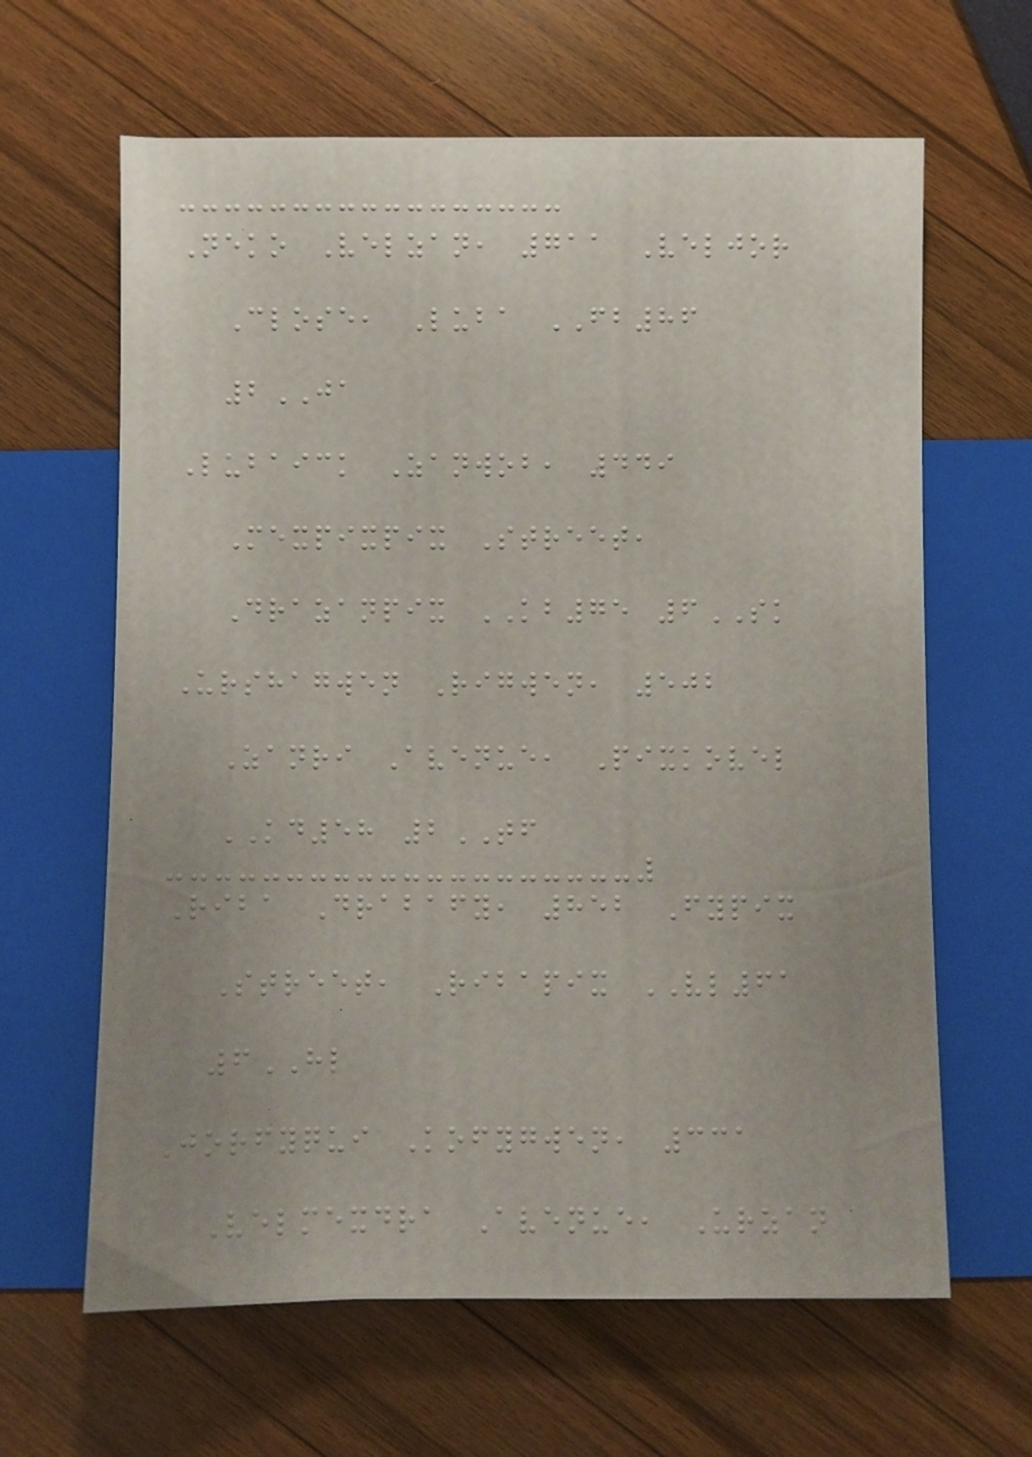Neko Velzan, 711 Veljor
Close, Luba FB86
2JA
Lubaick Zanwob, 449
Mexpixpix Street,
Drazanpix KB75 6SK
Urshagwen Rigwen, 502
Zanri Avenue, Pixkovel
KD58 2TF
Riba Drabafy, 852 Fypix
Street, Ribapix VL61
6HL
Jorfyqui Kofygwen, 331
Velmexdra Avenue, Urzan
